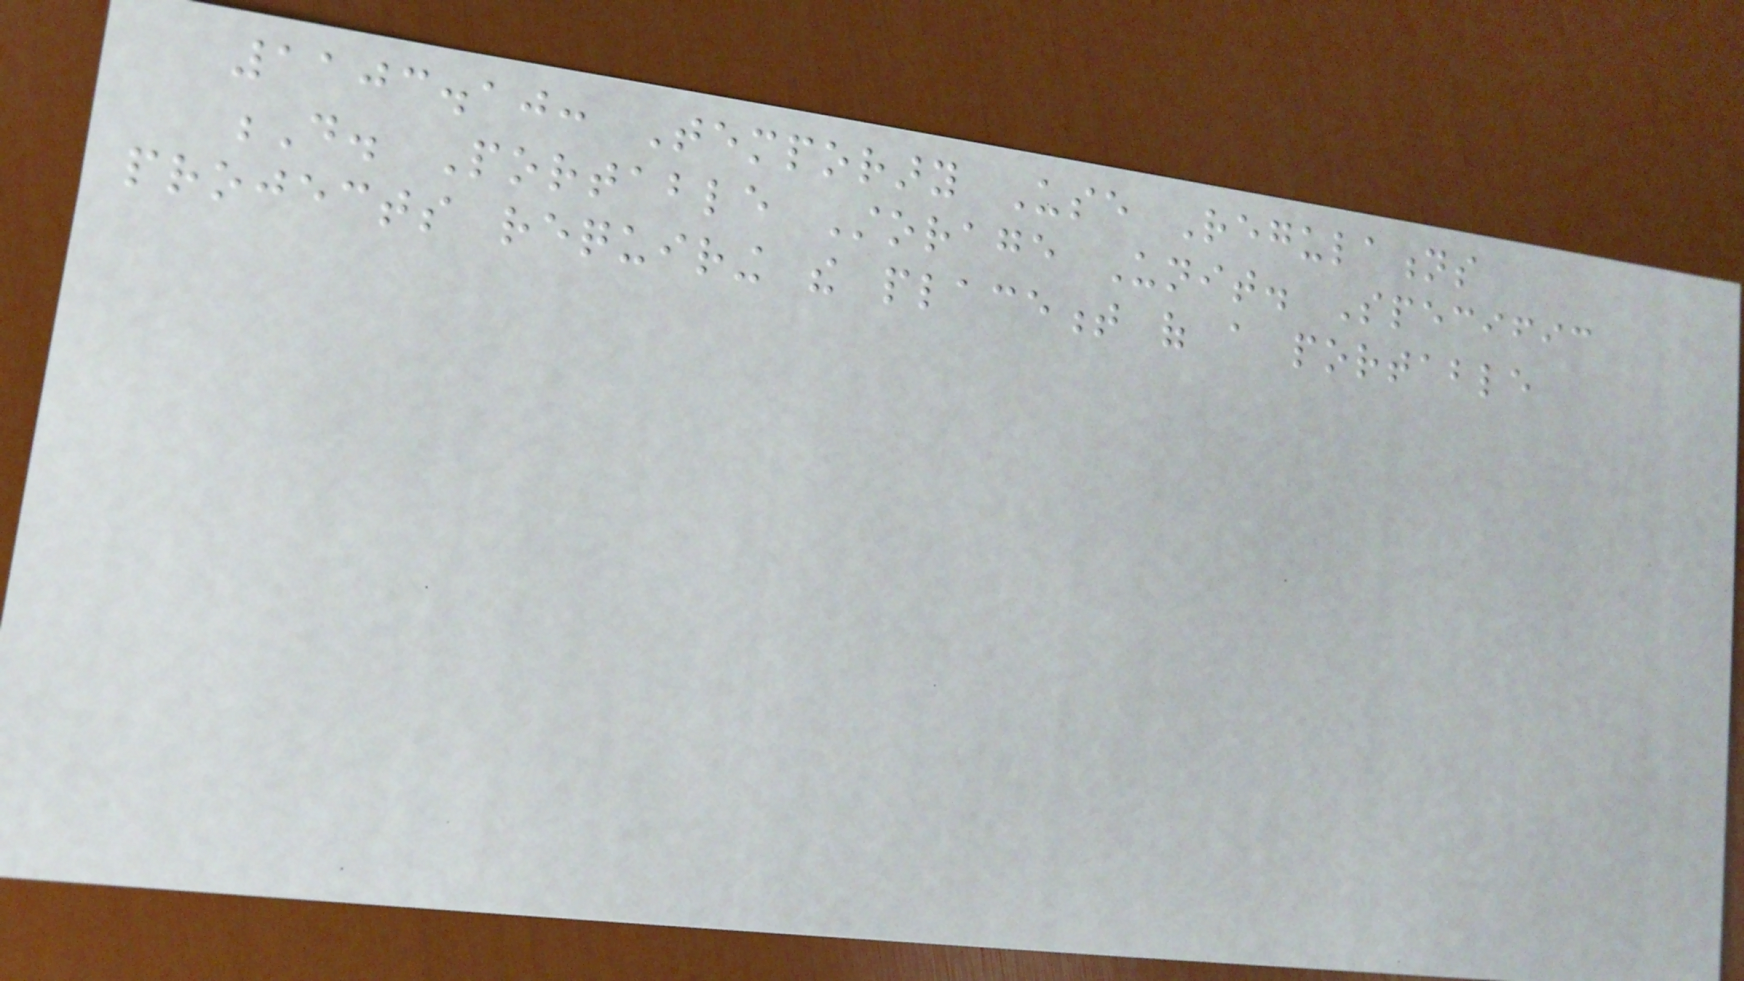1103.10: Temporary Use Regulations
D. Portable Storage Unit. Specific
projects requiring the placement of a portable
